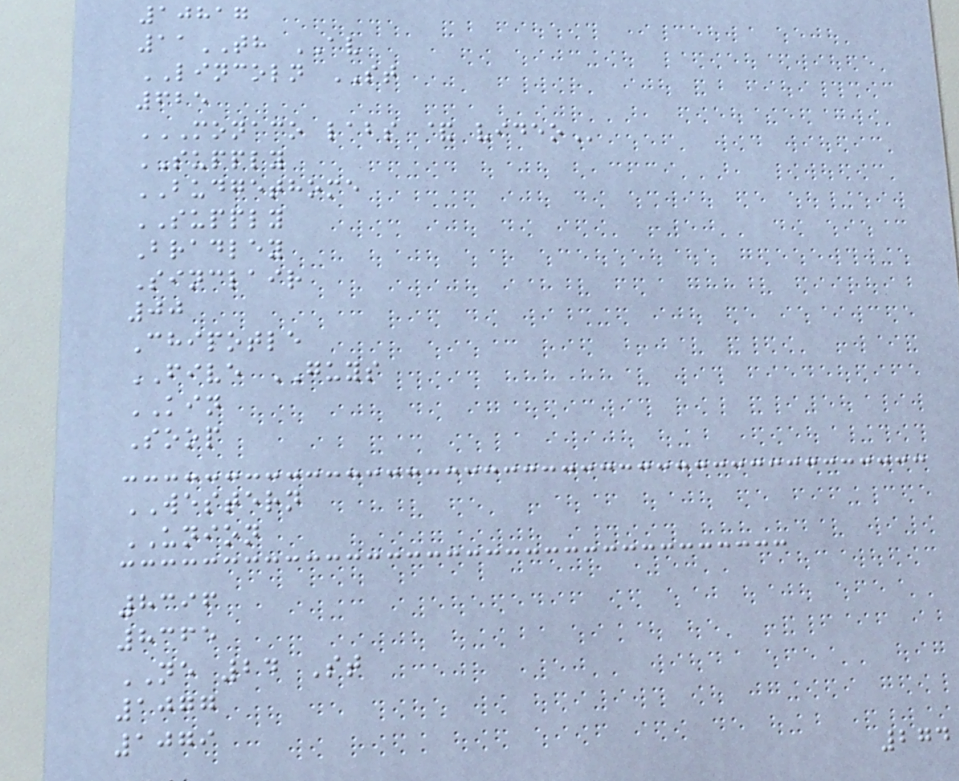10817
11TH AV
LINCOLN ST
625
MONACO LABS & VIDEO
SUPPLY
BUDGETHOME
SUPPLY
Bradley
Sinclair
00
Chipotle
FIVE GUYS
KIN
Soop
WESTERN
UNION
8396
8365
NE 24 St
1077
1079
274
